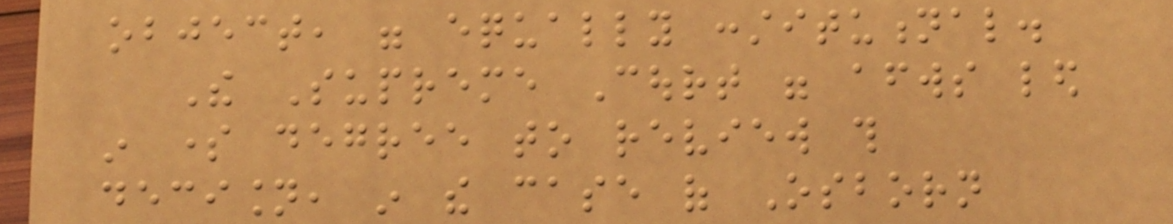object, were equally constitutional.
The Supreme Court were afterwards led
in some degree to review this
decision, in the case of Osborn
